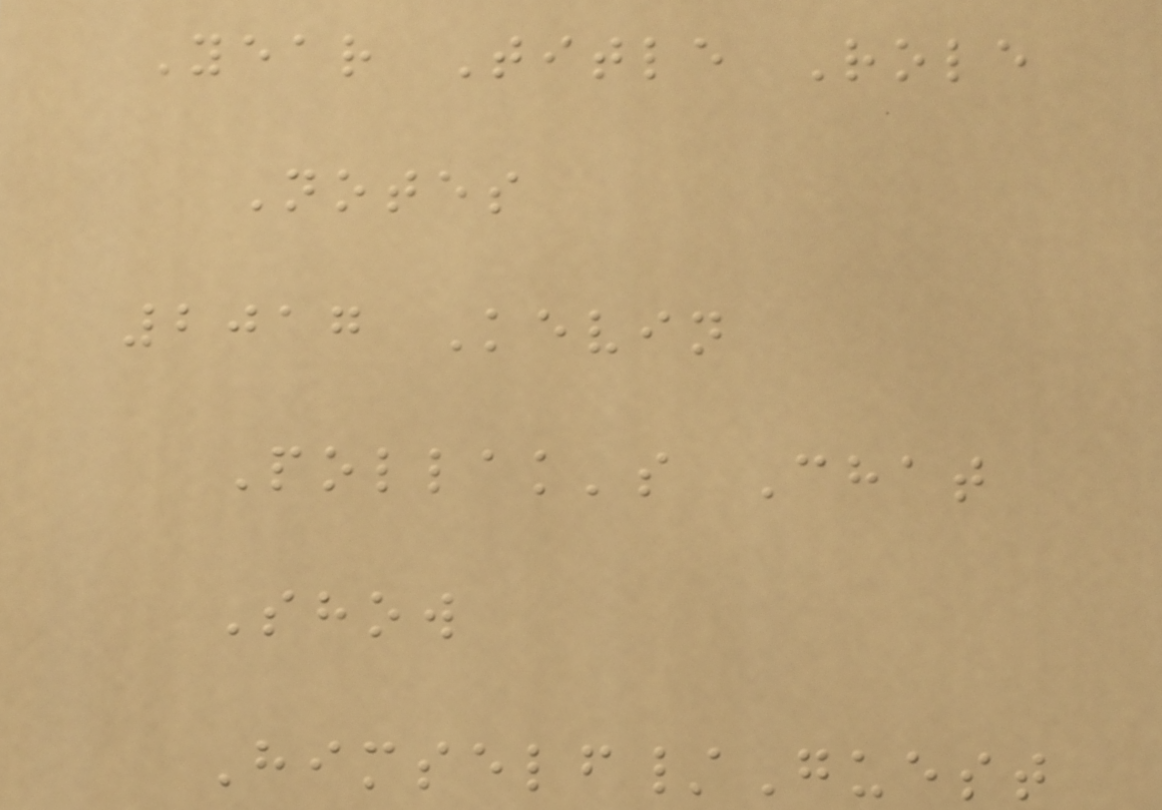Year Title Role
Notes
2017 Kevin
Pollak's Chat
Show
Himself/Guest
